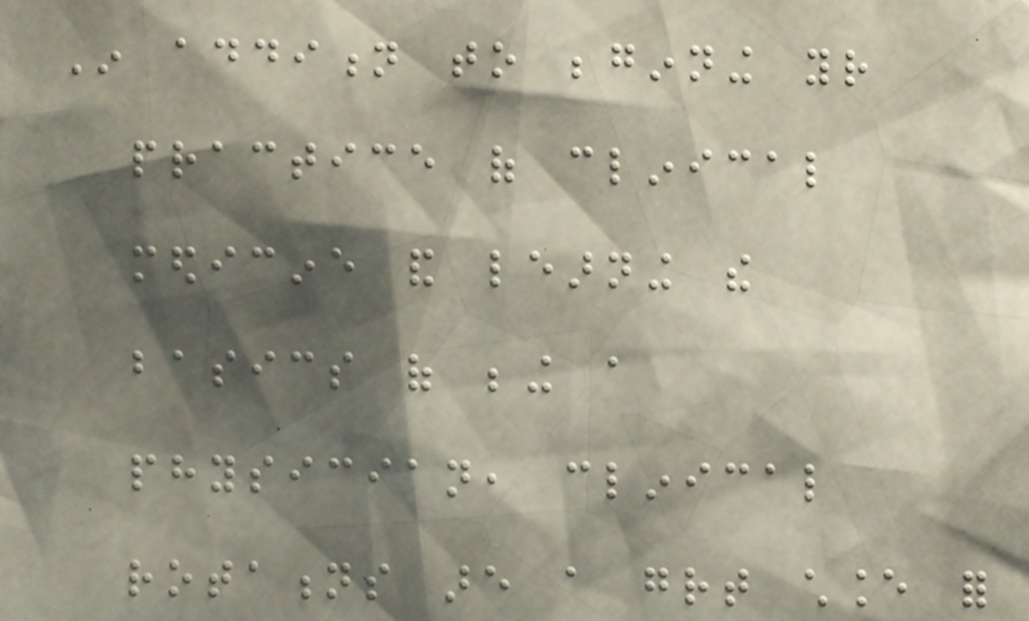In addition to beginning your
practice of clinical
medicine and learning the
basics of being a
physician, clinical
rotations are a great chance for
